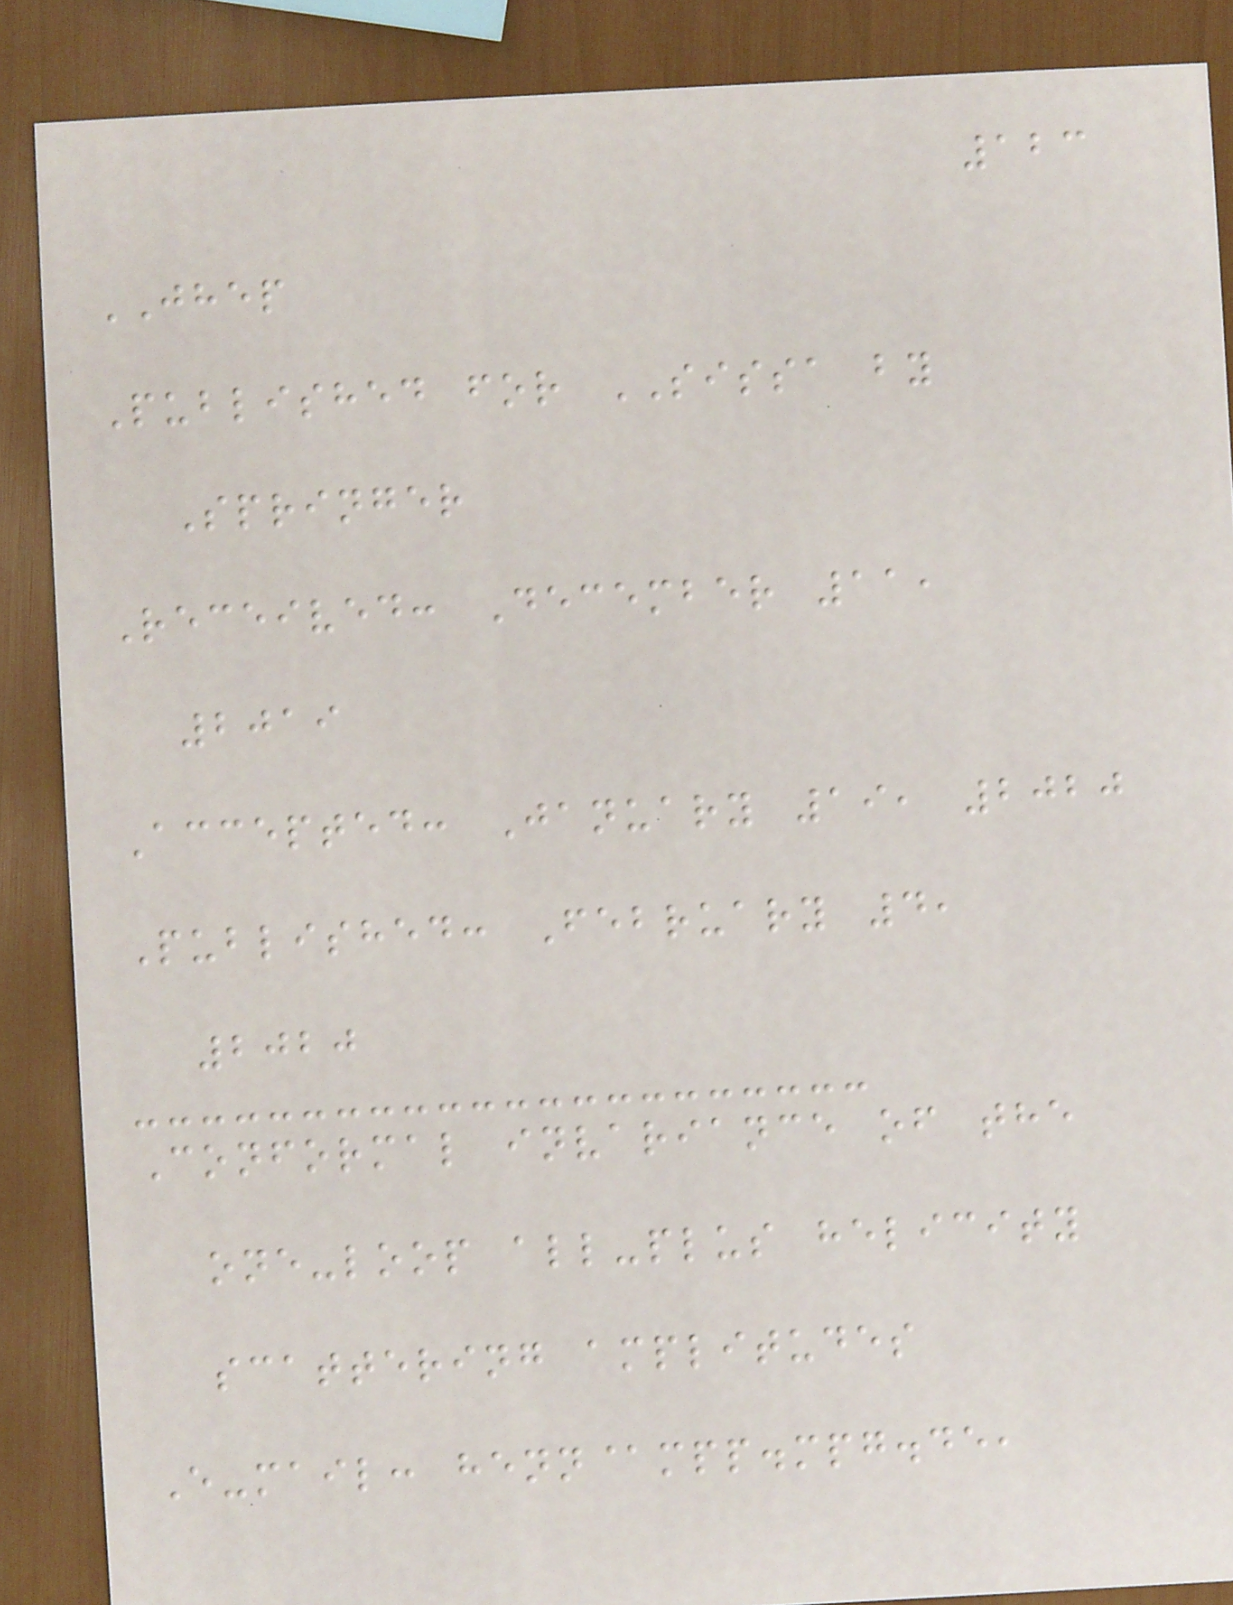123
JHEP
Published for SISSA by
Springer
Received: December 11,
2019
Accepted: January 19, 2020
Published: February 4,
2020
Conformal invariance of the
one-loop all-plus helicity
scattering amplitudes
E-mail: henn@mpp.mpg.de,
